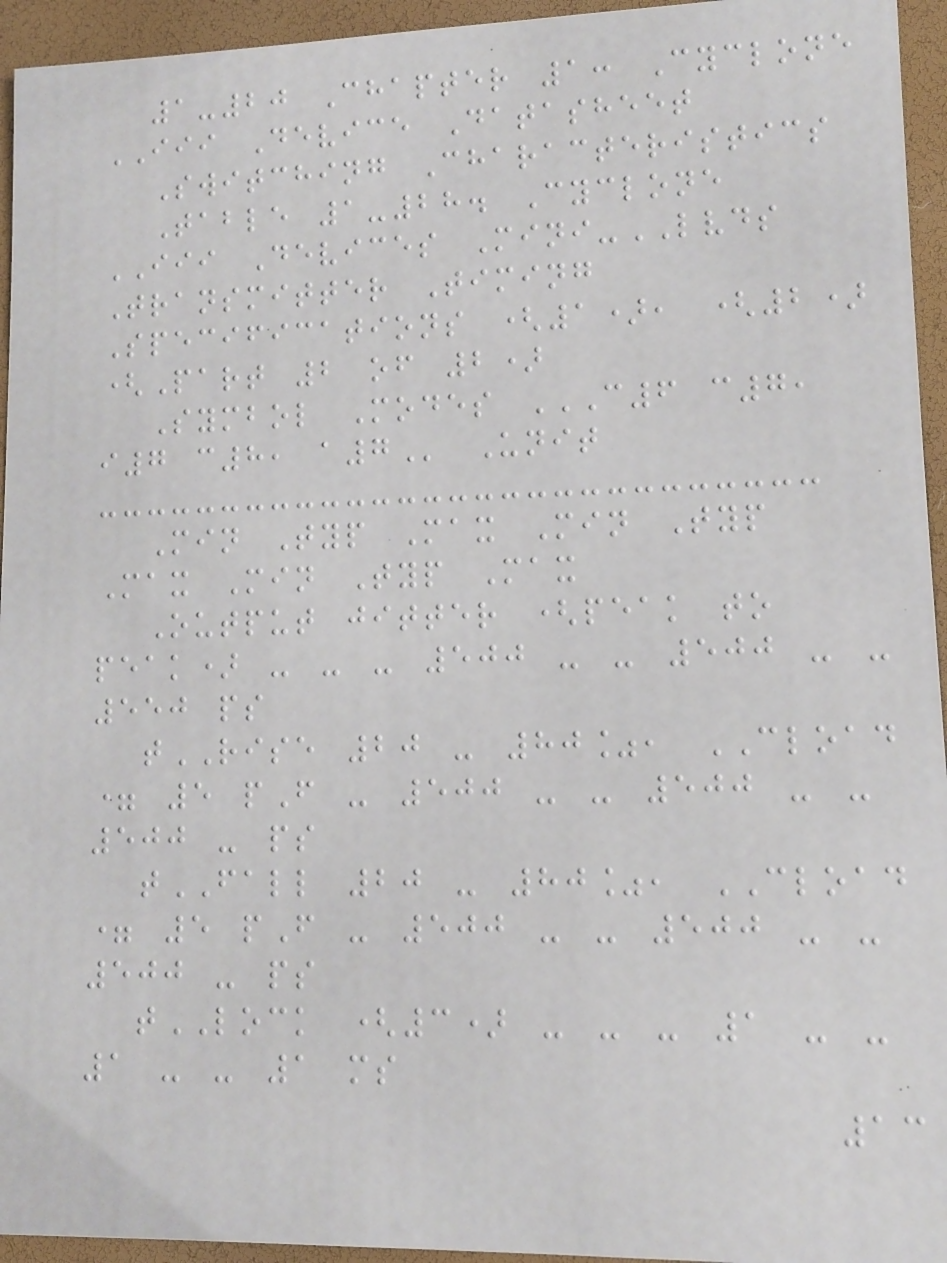1-20 Chapter 1: Cyclone
III Device Datasheet
Switching Characteristics
Table 1-28. Cyclone
III Devices Mini-LVDS
Transmitter Timing
Specifications (1), (2)
(Part 2 of 2)
Symbol Modes C6 C7,
I7 C8, A7 Unit
Min Typ Max Min Typ
Max Min Typ Max
Output jitter (peak to
peak) - - - 500 - - 500 - -
550 ps
tRISE 20 - 80%, CLOAD
= 5 pF - 500 - - 500 - -
500 - ps
tFALL 20 - 80%, CLOAD
= 5 pF - 500 - - 500 - -
500 - ps
tLOCK (3) - - - 1 - -
1 - - 1 ms
13
